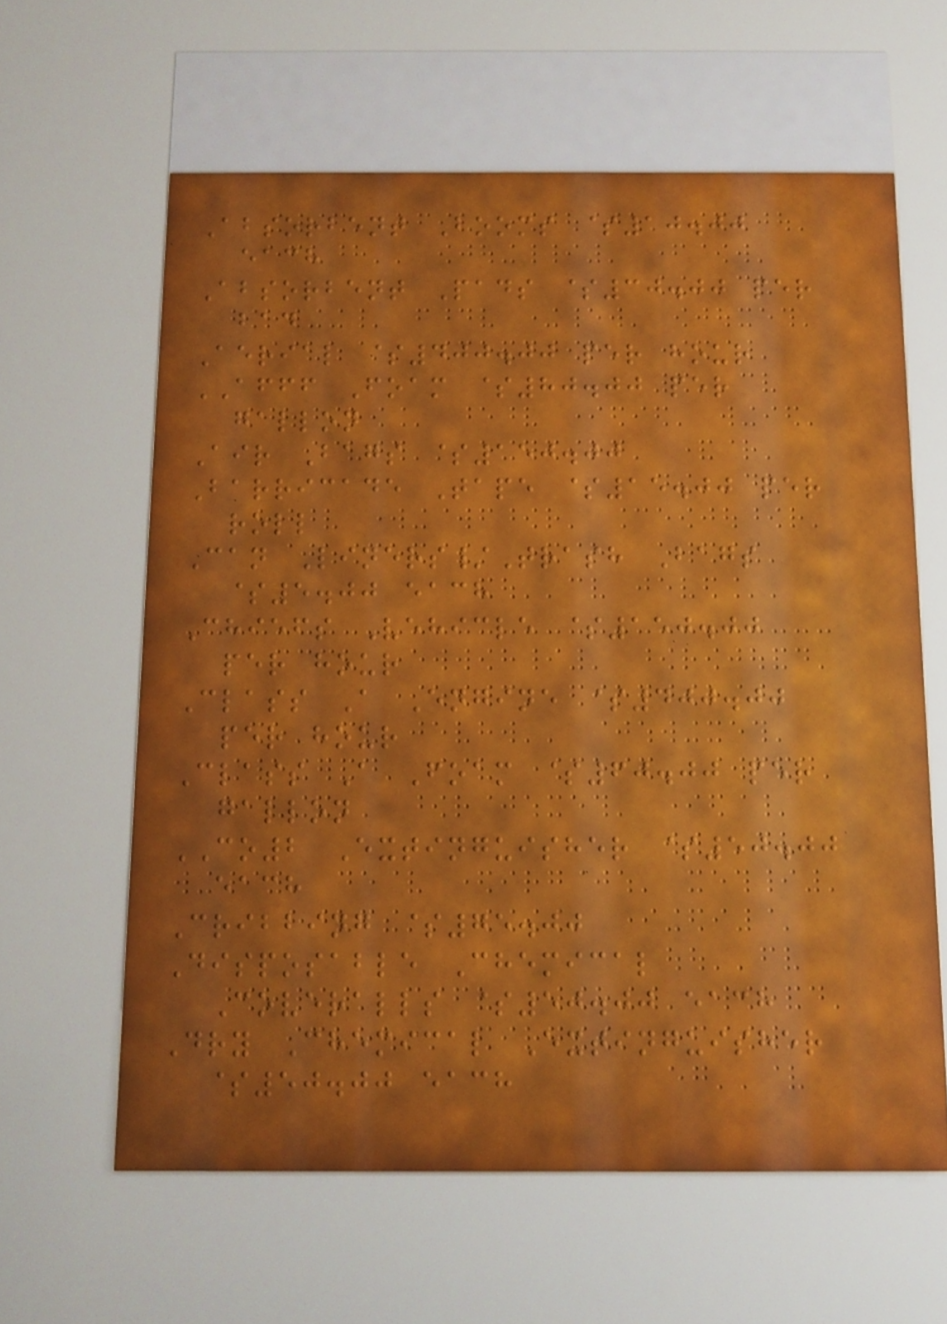Absorbent Booms $10.00
each
Absorbent Pads $30.00 per
bad
Aerial $400.00 per hour
AFFF Foam $80.00 per
gallon
Air Bags $150.00
Barricade Tape $15.00 per
roll
Can Liners/Trash Bags
$5.00 each
Chiefs Vehicle $150.00
per hour
Class A Engine $400.00
per hour
Class A Foam $60.00 per
gallon
CO2 Extinguisher $50.00
each
Cribbing $75.00
Disposable Chemical
Coveralls $50.00 each
Dry Chemical Extinguisher
$50.00 each
